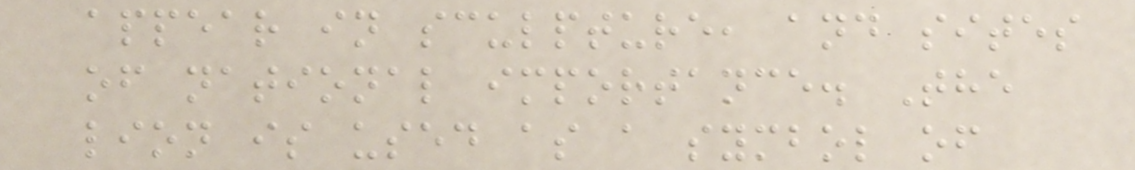appear in sculpture, and sites
of national importance. The
lion is used as a symbol of
